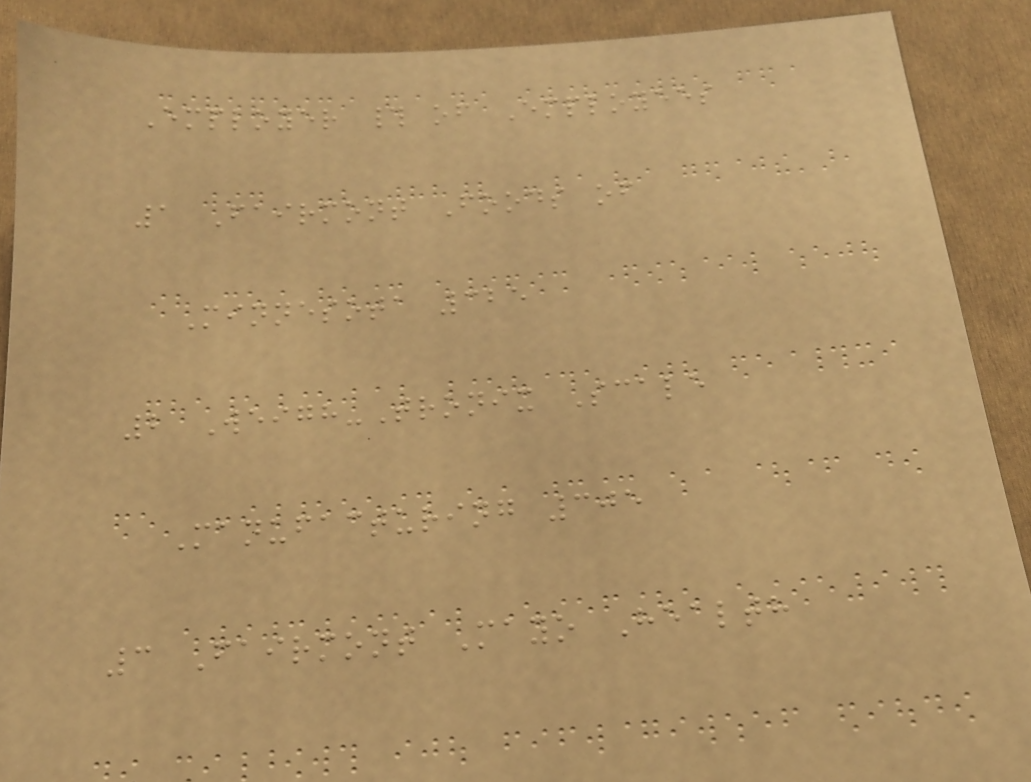Employer # of Employees
1 Fairmont Foods of
Minnesota 325
2 Weigh-Tronix Scale
Manufacturing 305
3 Fairmont Mayo Health
